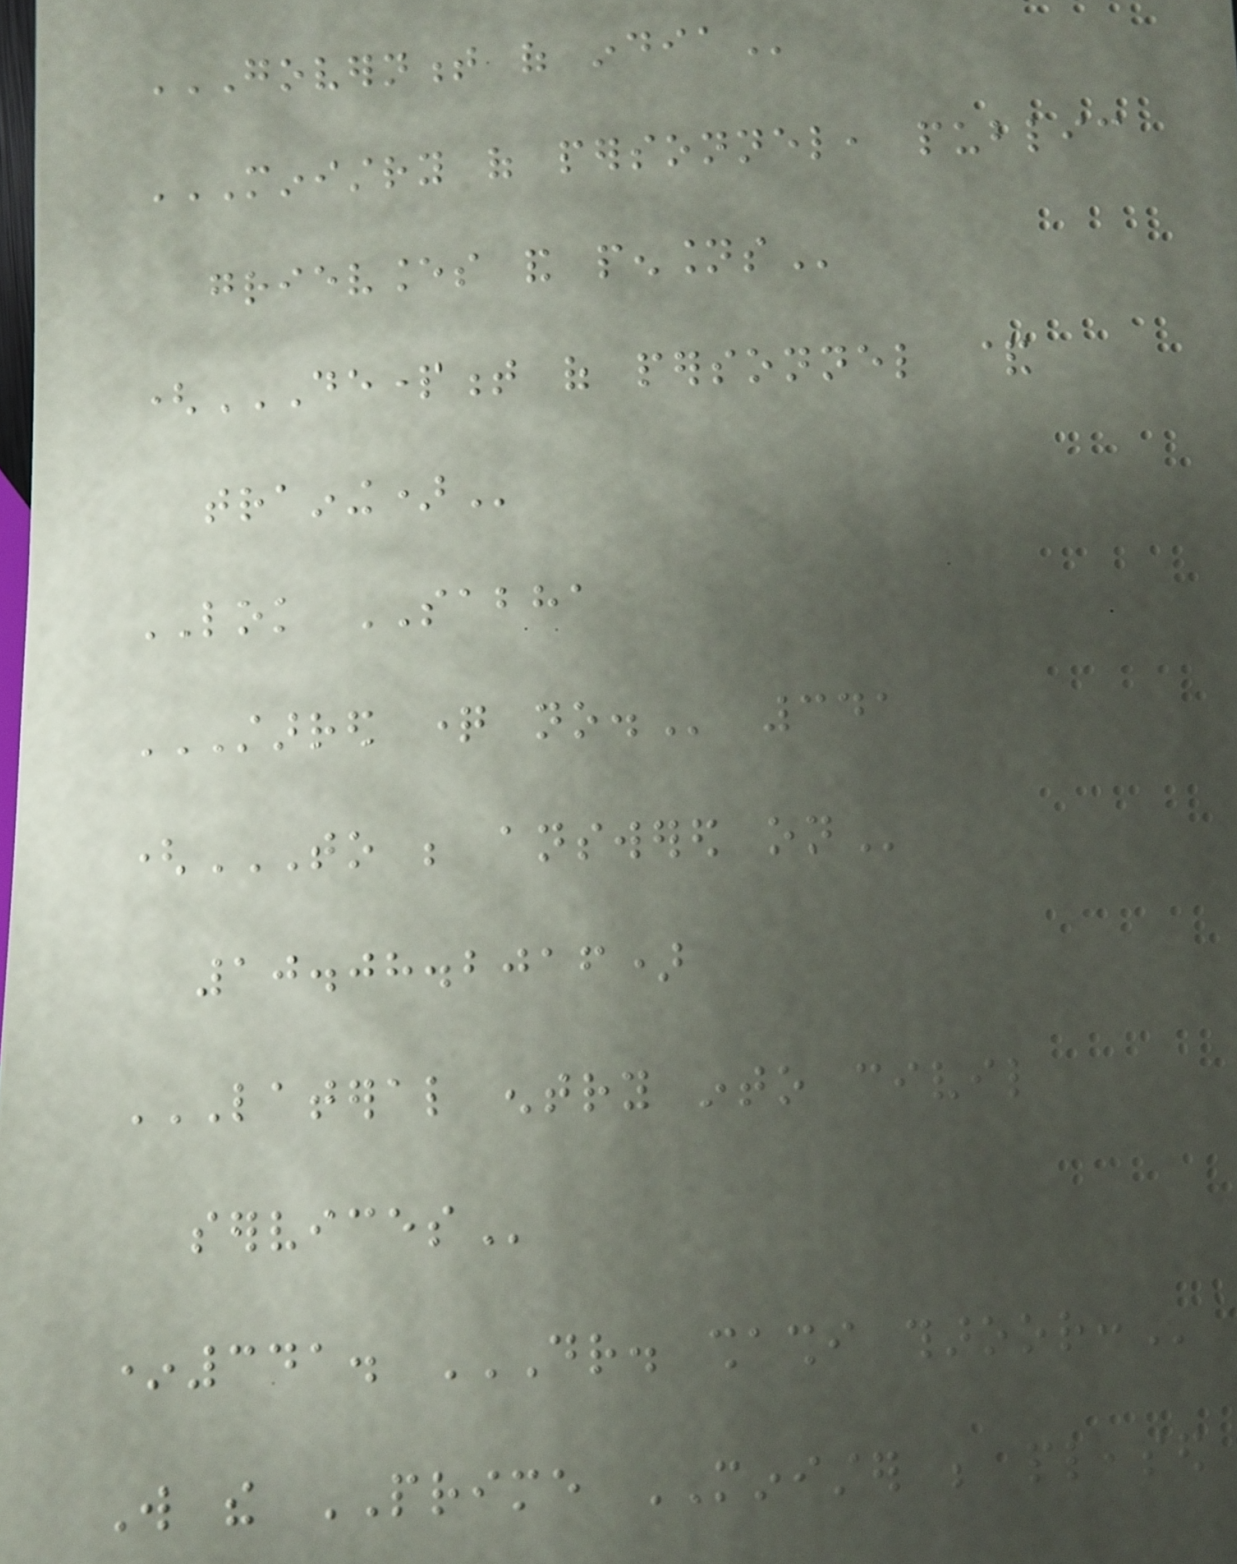GOVERNMENT OF INDIA
MINISTRY OF PERSONNEL, PUBLIC
GRIEVANCES AND PENSIONS
(DEPARTMENT OF PERSONNEL &
TRAINING)
LOK SABHA
STARRED QUESTION NO. 341
(TO BE ANSWERED ON
10.08.2016)
LATERAL ENTRY INTO CIVIL
SERVICES
*341. DR. SHASHI THAROOR:
Will the PRIME MINISTER be pleased
